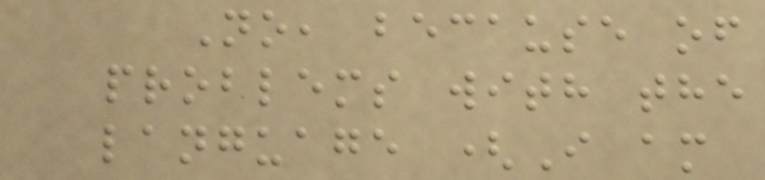No, because of
problems with the
language (I am
